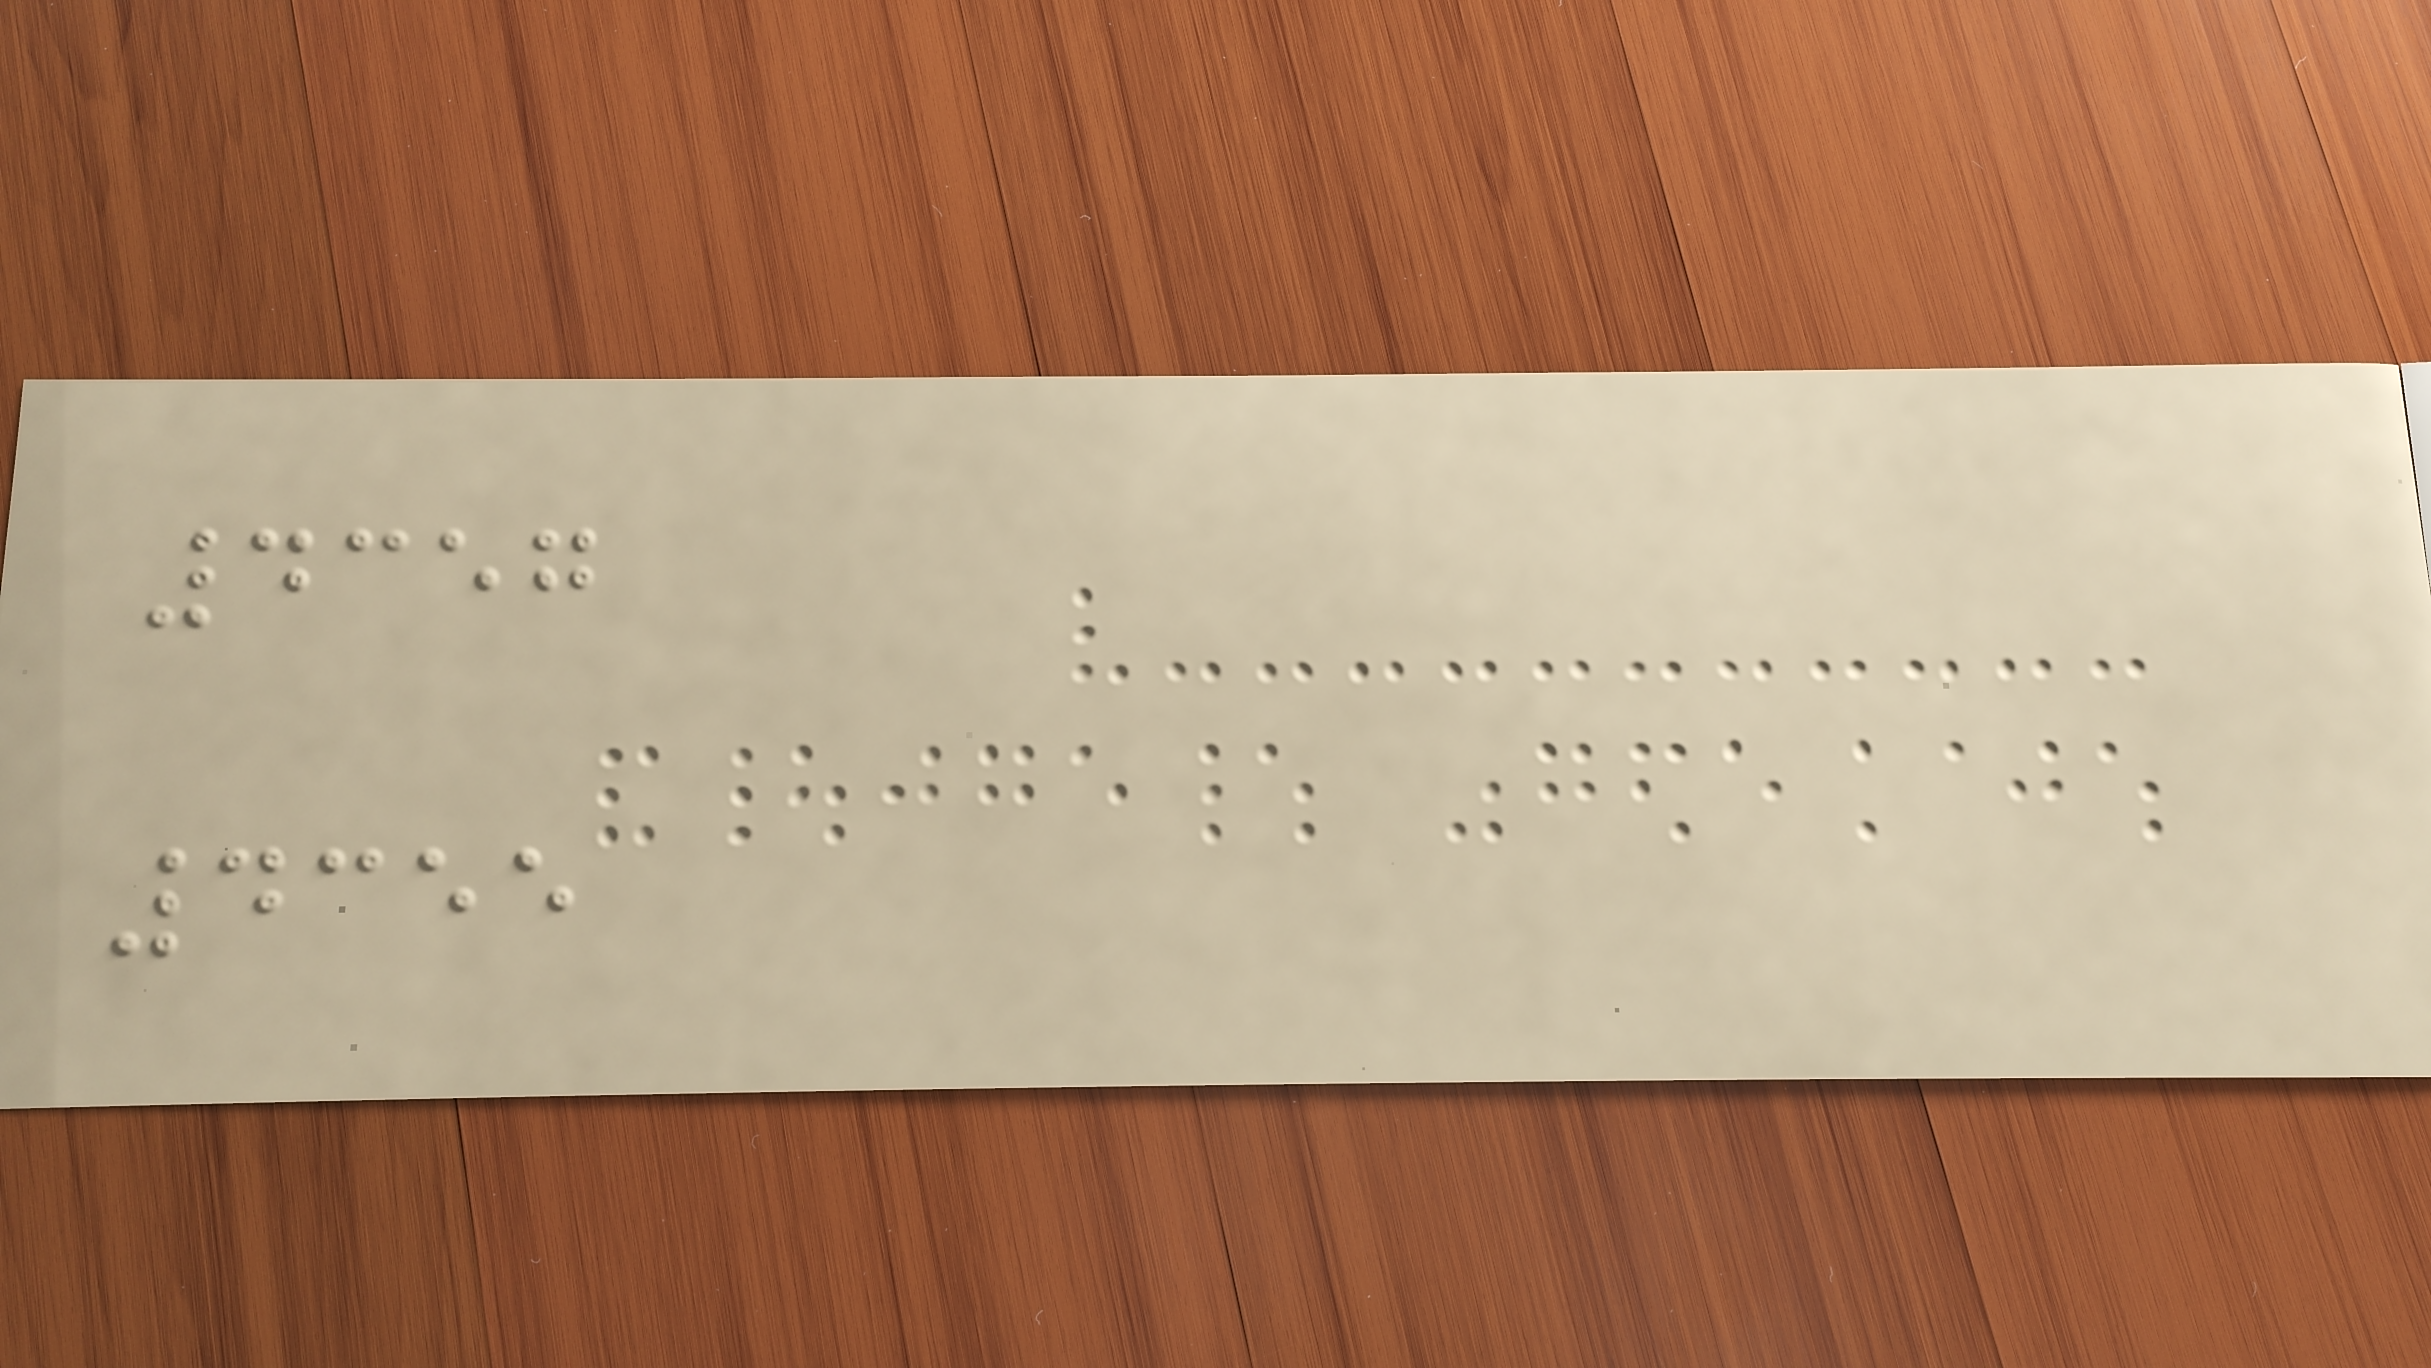4357
4355
